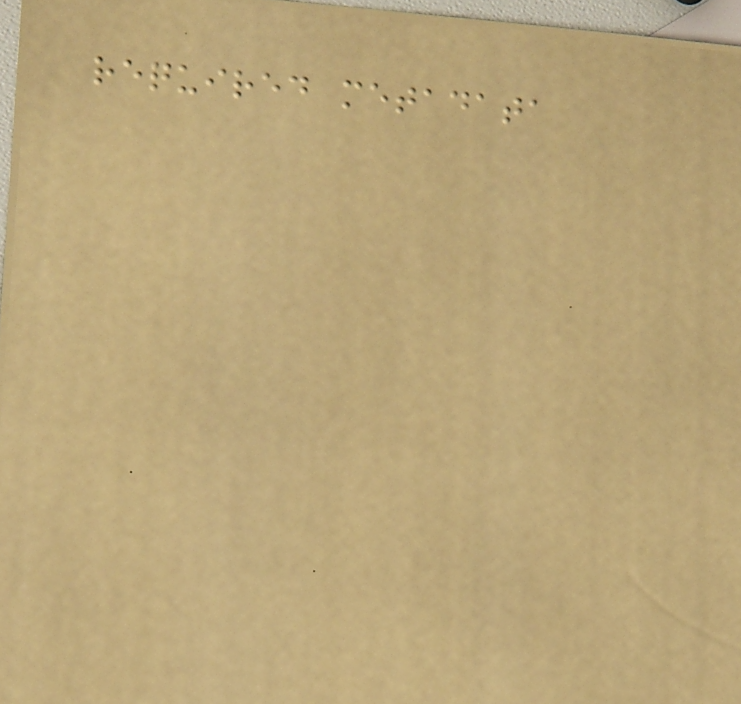required metadata
